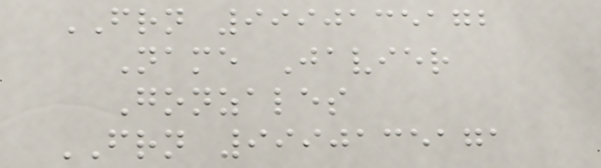FRN 9990135172
Name Javier
Gonzales
FRN 9990135171
